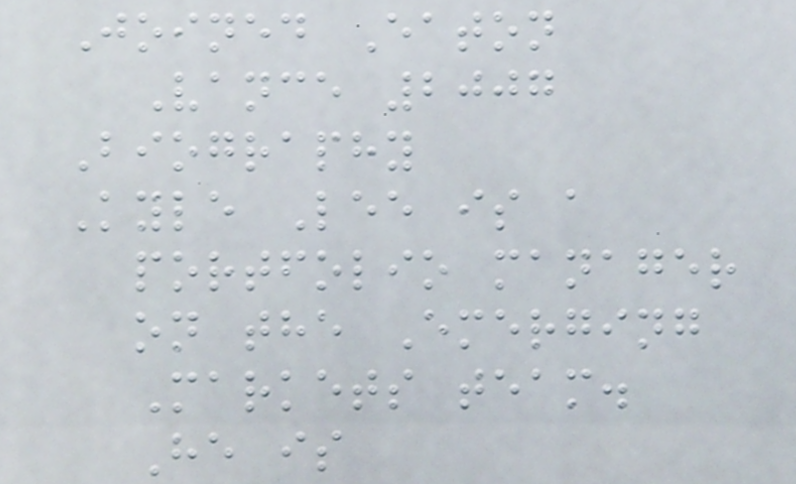Joined Eaton
Vance 2007
Biography
Kyle Lee is a
portfolio manager
on the Emerging
Markets team.
He is
